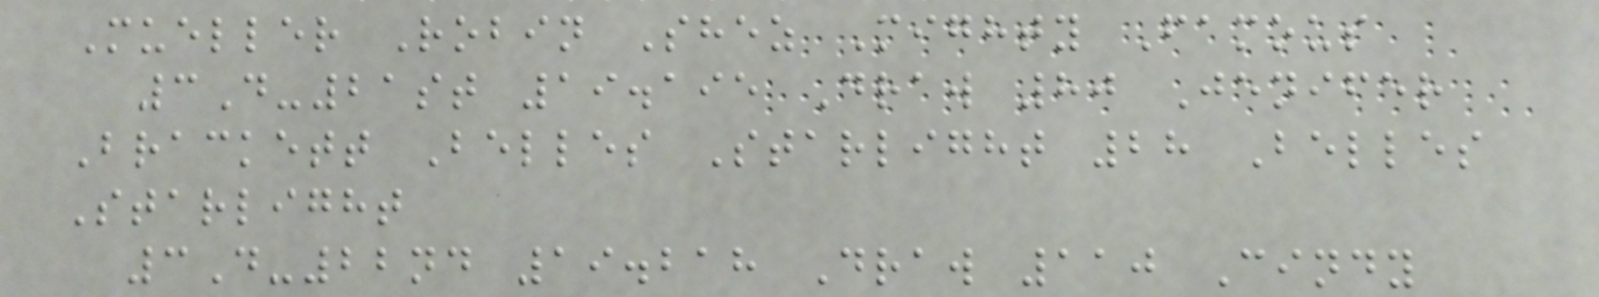Mueller Robin Shez Mighty Famous
3D-21st 19.195 Draw 80 Jenifer
Brackett Belles Starlight 28 Belles
Starlight
3D-22nd 19.218 Draw 110 Cindy
